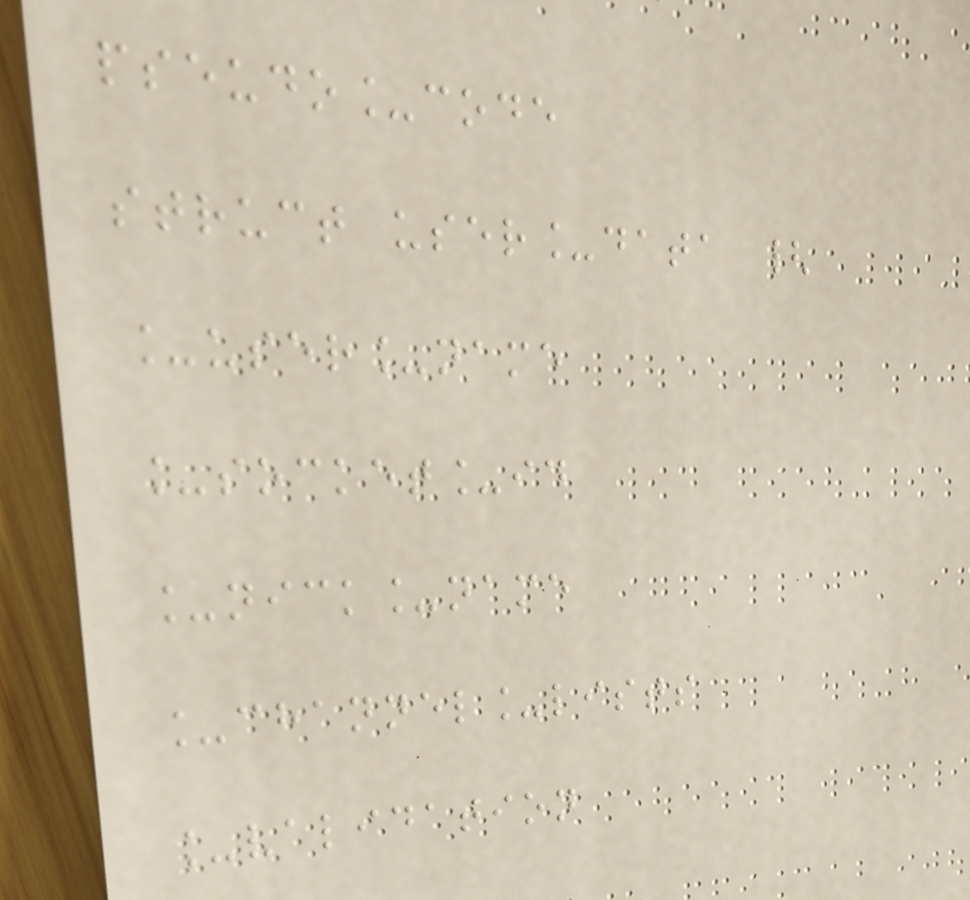pseudo_code
struct user_data {
_user_name
_socket_id
_nick_name
_channel_lists
_validation
